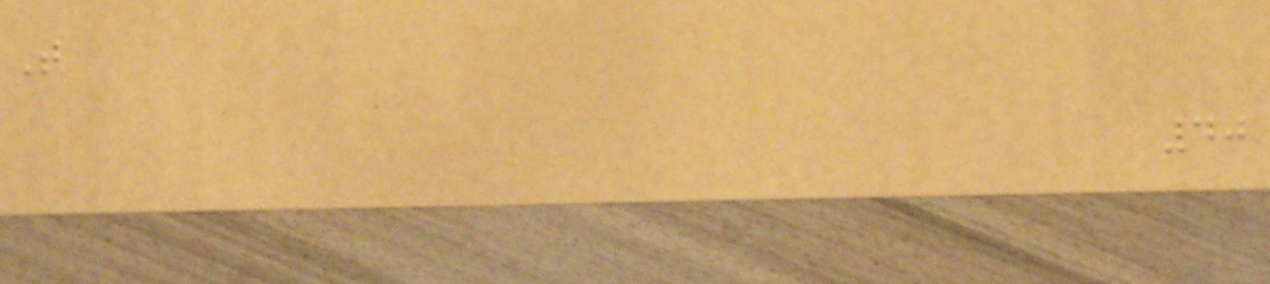T
40
